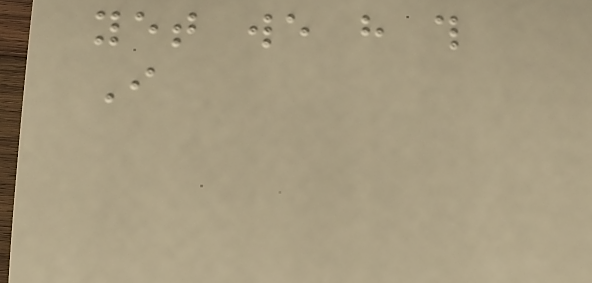yet we have this
I
